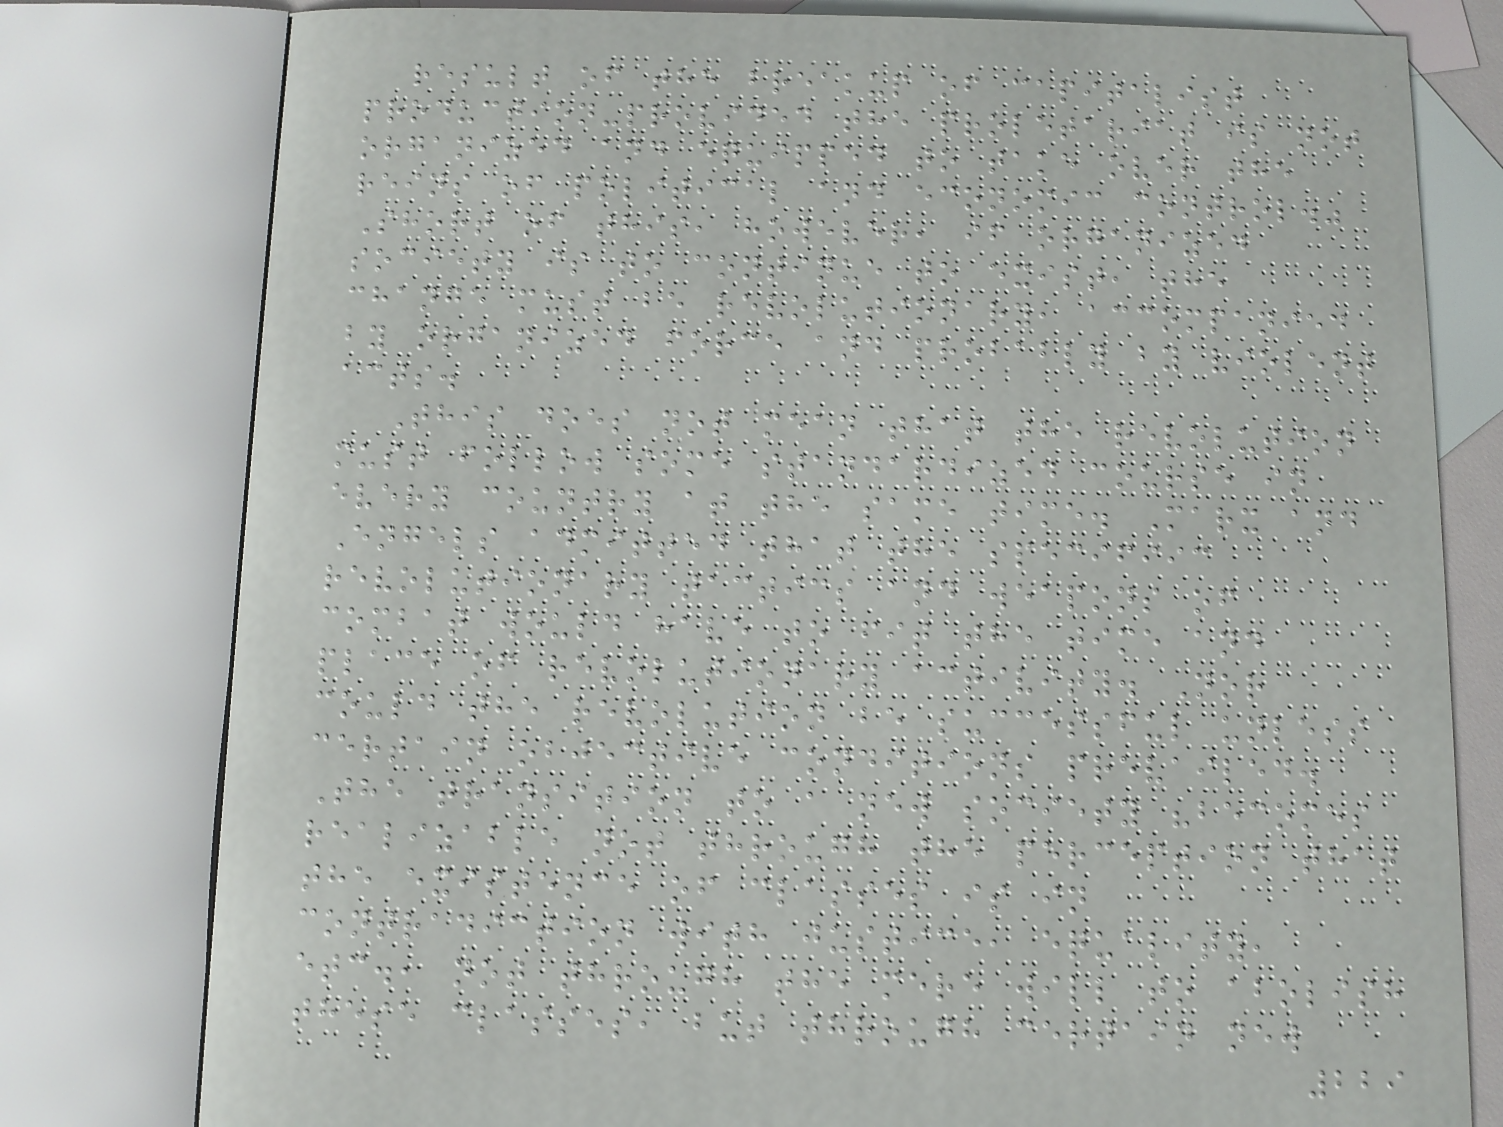result of the breakup of capitalist
production-provided the proletariat is not
organized and equipped to take over the
reins of political and economic control."
Short of this, however, if organized
society is to continue to exist, the
change must be revolutionary, accompanied
by organized force and probably by violent
acts.
This does not mean that the revolution
must follow some standardized course in
every country at the same time. Marx and
Engels admitted that the specifiic
revolutionary tactics and weapons of
combat would have to fit the time and
place of revolutionary activity. Nor
could the revolution be successful unless
certain objective conditions prevailed.
The transition to a new society "becomes
realizable not through the perception that
the existence of classes is in
contradiction with justice, equality,
etc., not through the mere will to abolish
these classes, but through certain new
229
